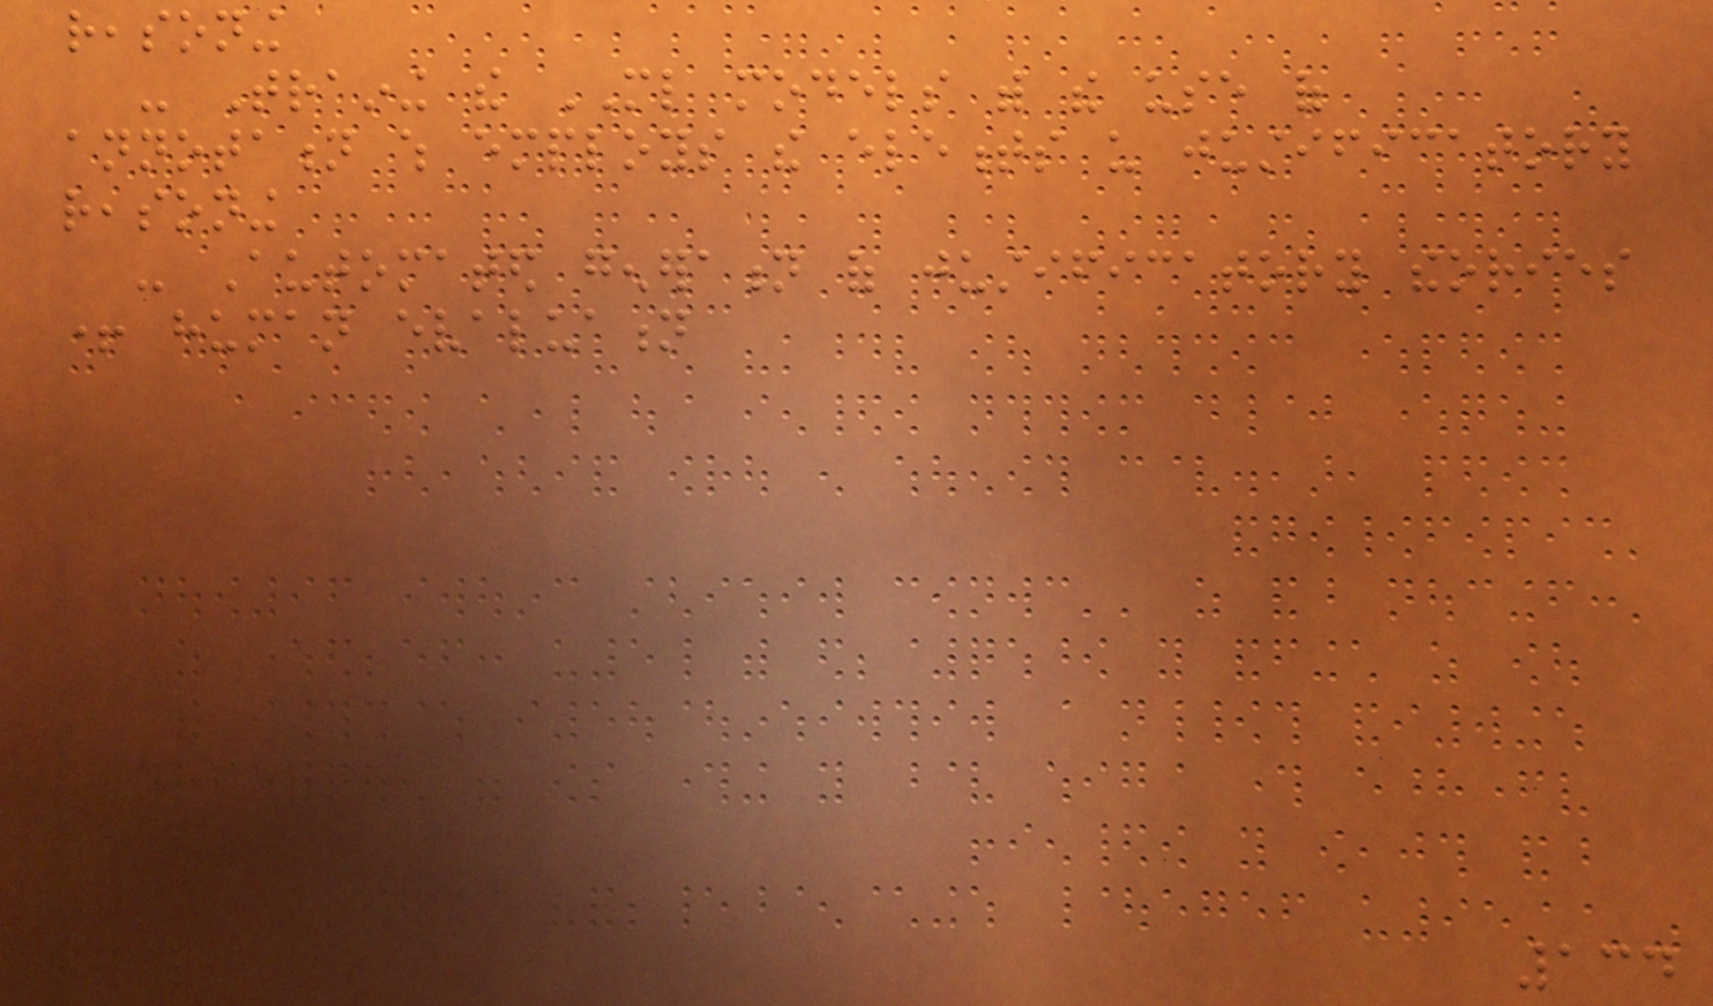reasoning
- Training the ML models with the use of
annotation which employs the elements us justificatory
reasoning
- Automated generation of justificatory theories
+ human evaluation
134
